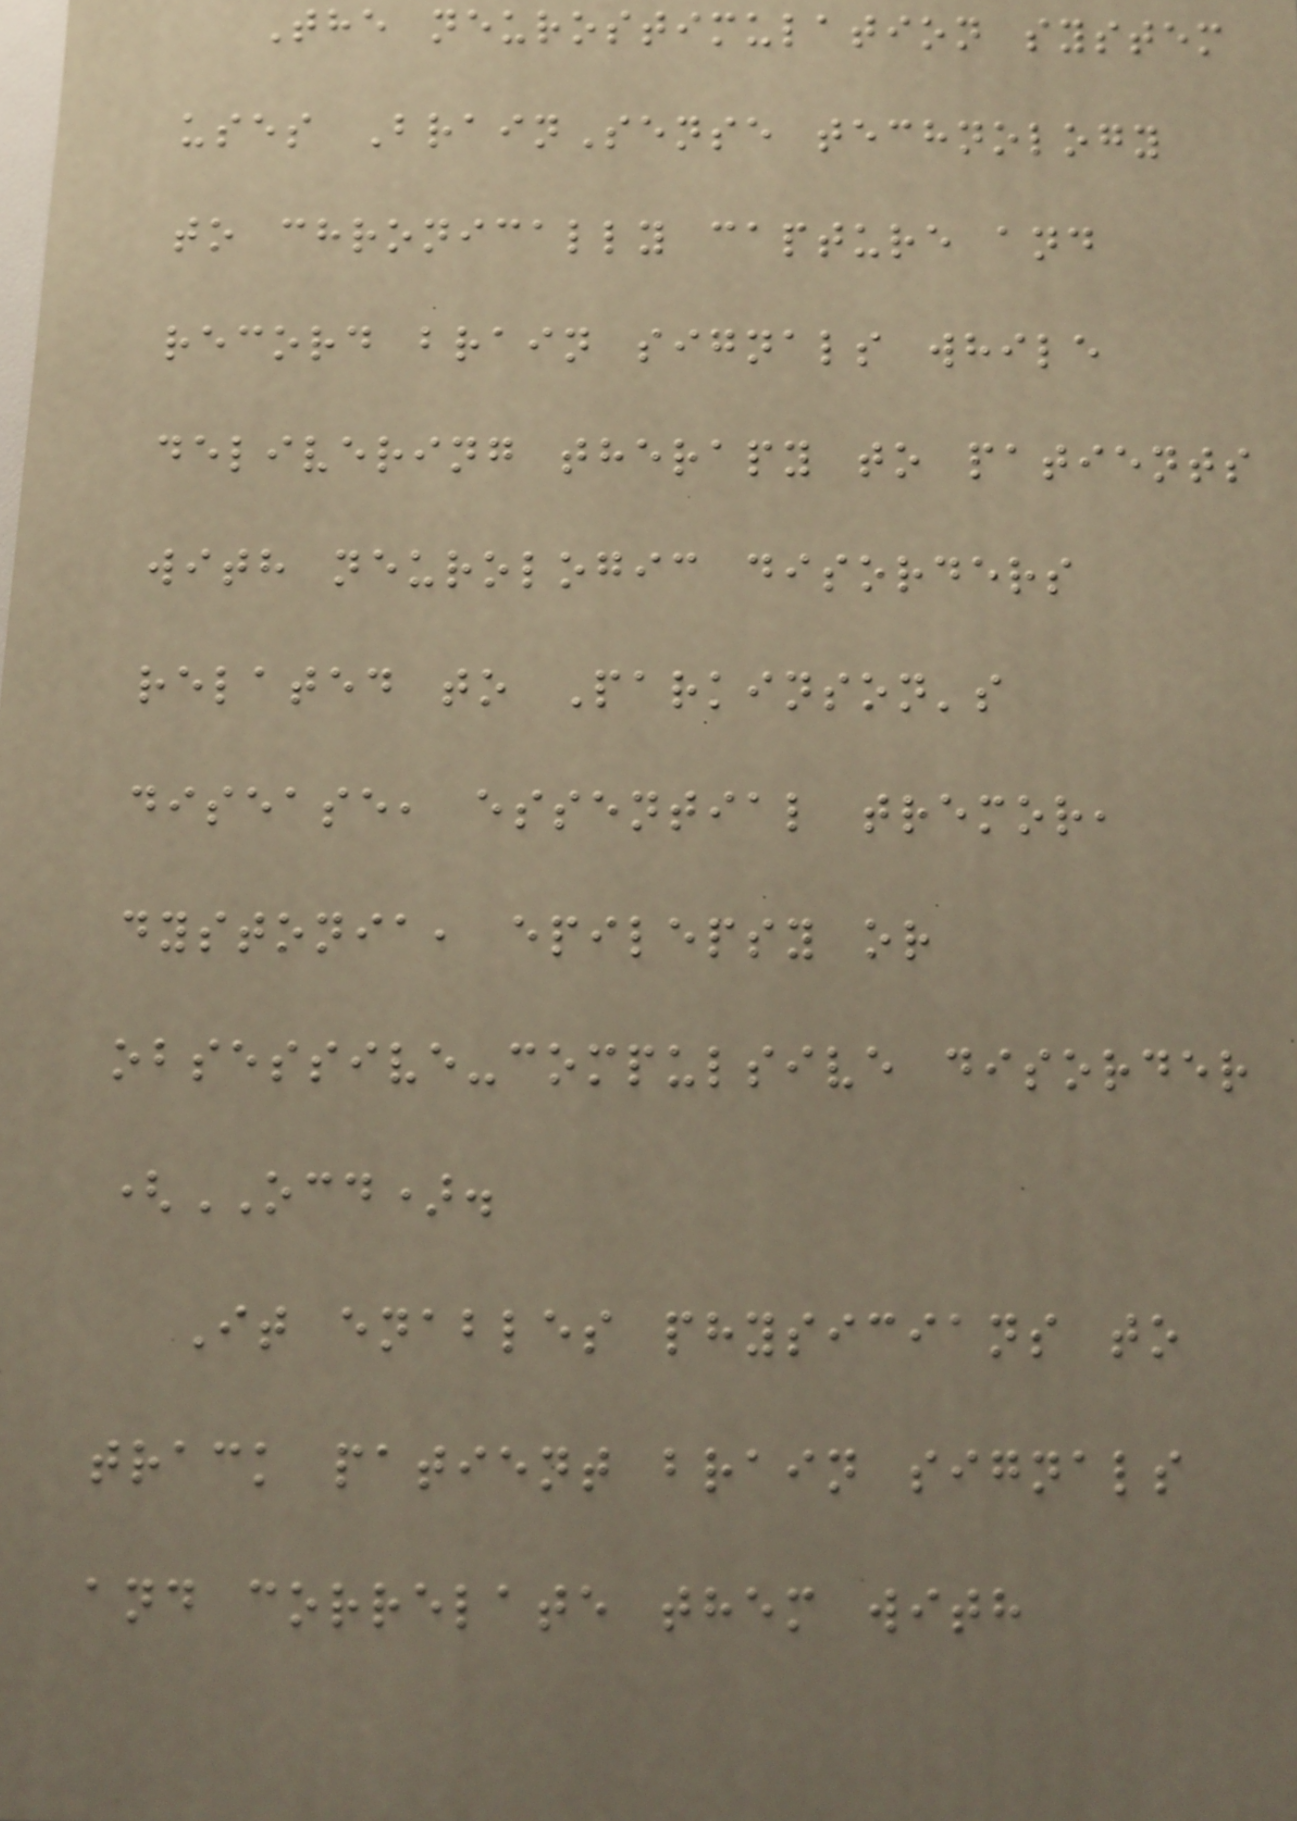The neurostimulation system
uses BrainSense technology
to chronically capture and
record brain signals while
delivering therapy to patients
with neurologic disorders
related to Parkinson's
disease, essential tremor,
dystonia, epilepsy or
obsessive-compulsive disorder
(OCD).
It enables physicians to
track patient brain signals
and correlate them with
